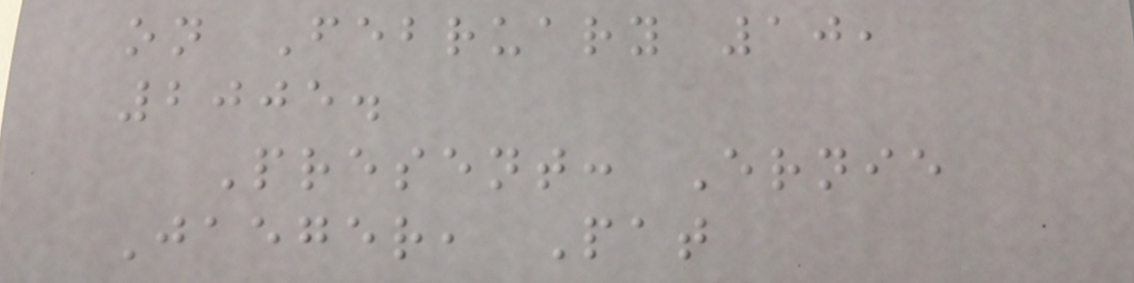on February 10,
2005.
Present: Ernie
Jaeger, Pat
